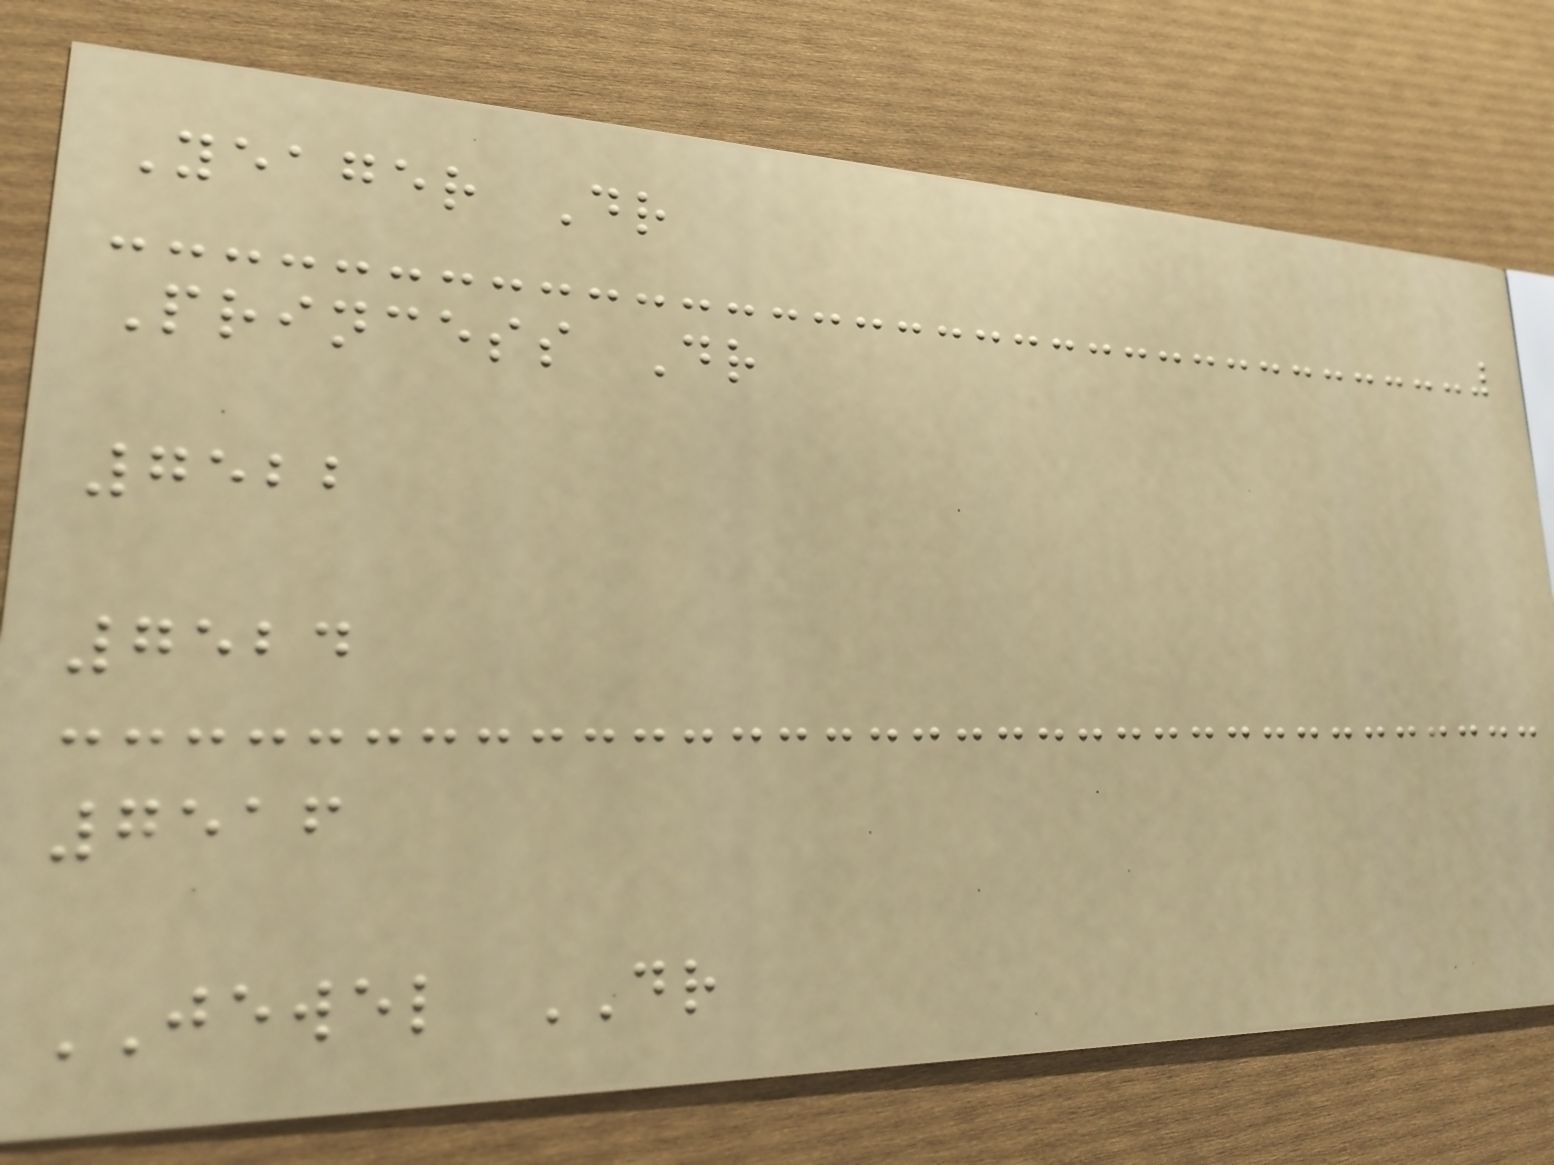Yeager Dr
Princess Dr
7522
7524
7516
JEWEL DR
